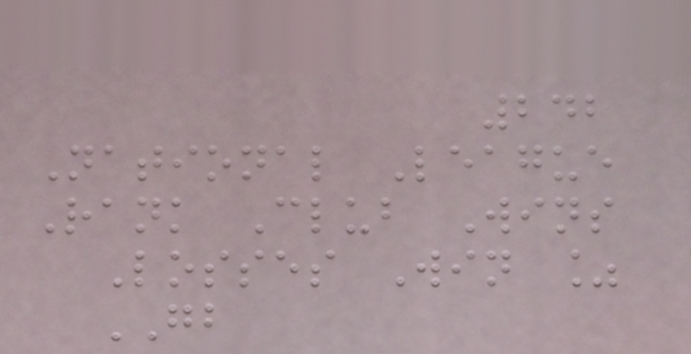242
National League
Rank Club Wins
Losses Win %
GB
